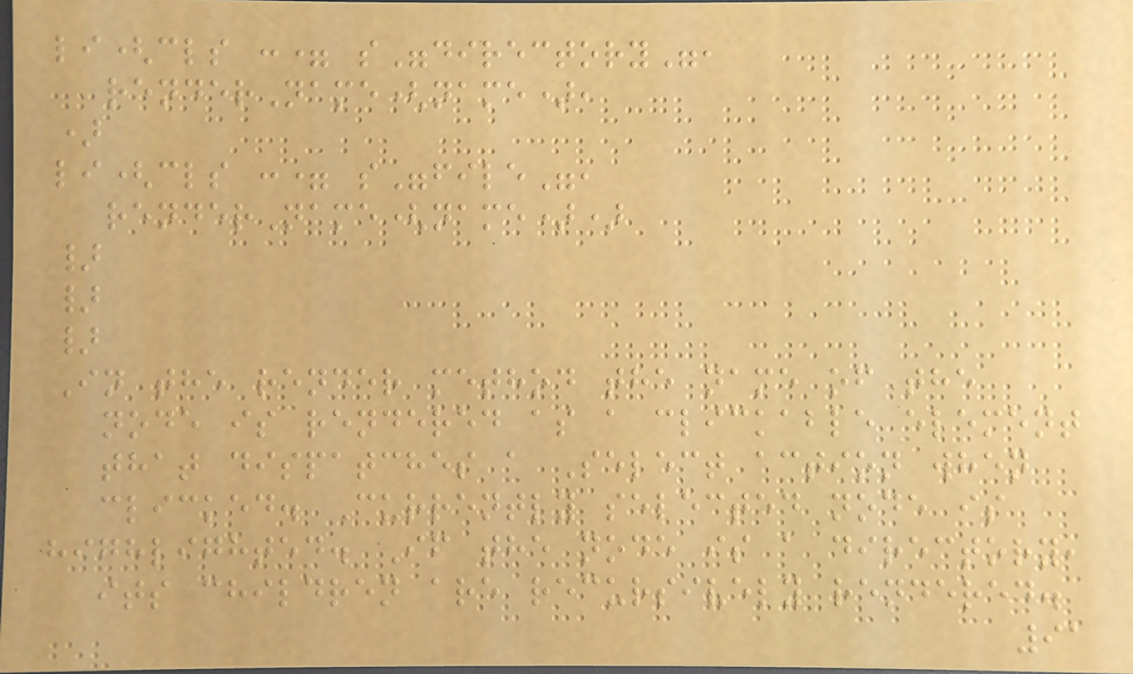li(cls := s"directory",
renderName(name),
)
li(cls := s"file",
renderName(name))
}
}
}
In the render method the name of the
node is rendered as a clickable element
that dispatches a Select action when
clicked. Currently selected node is
highlighted. If the node is a directory,
its children are recursively rendered.
91
